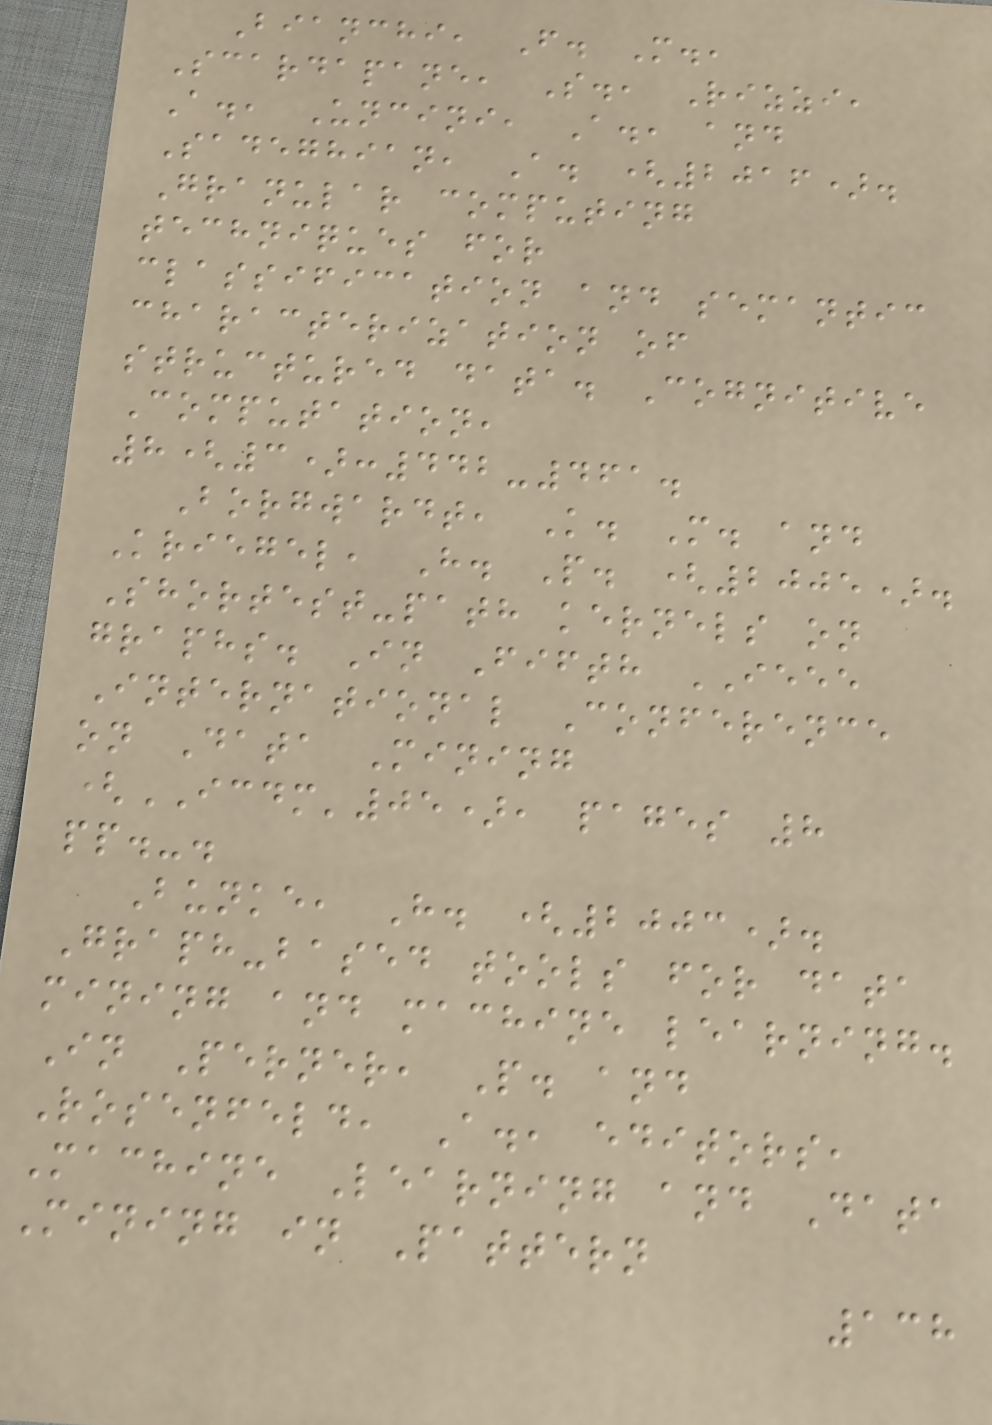Bianchi, F. M.,
Scardapane, S., Rizzi,
A., Uncini, A., and
Sadeghian, A. (2016).
Granular computing
techniques for
classification and semantic
characterization of
structured data. Cognitive
Computation,
8(3):442-461.
Borgwardt, K. M. and
Kriegel, H. P. (2005).
Shortest-path kernels on
graphs. In Fifth IEEE
International Conference
on Data Mining
(ICDM'05), pages 8
pp.-.
Bunke, H. (2003).
Graph-based tools for data
mining and machine learning.
In Perner, P. and
Rosenfeld, A., editors,
Machine Learning and Data
Mining in Pattern
138
